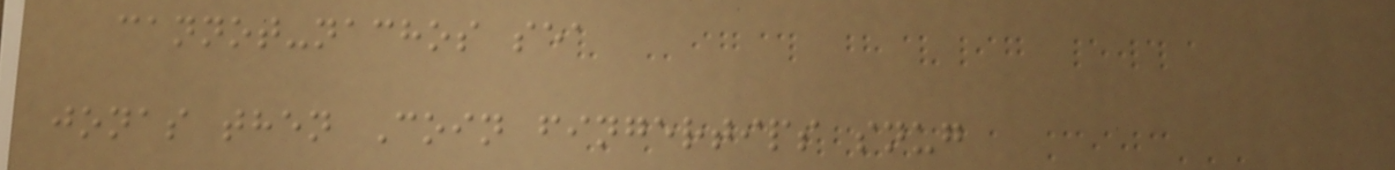cannot-nachos sea
jonas then Coin fingertips snug
